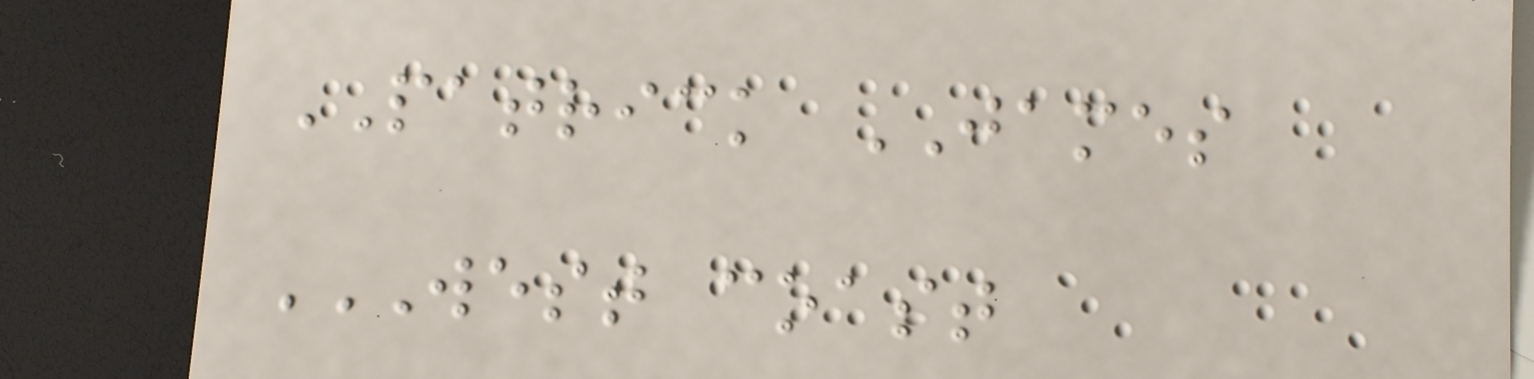PATRICK JAMES
WEST COAST
